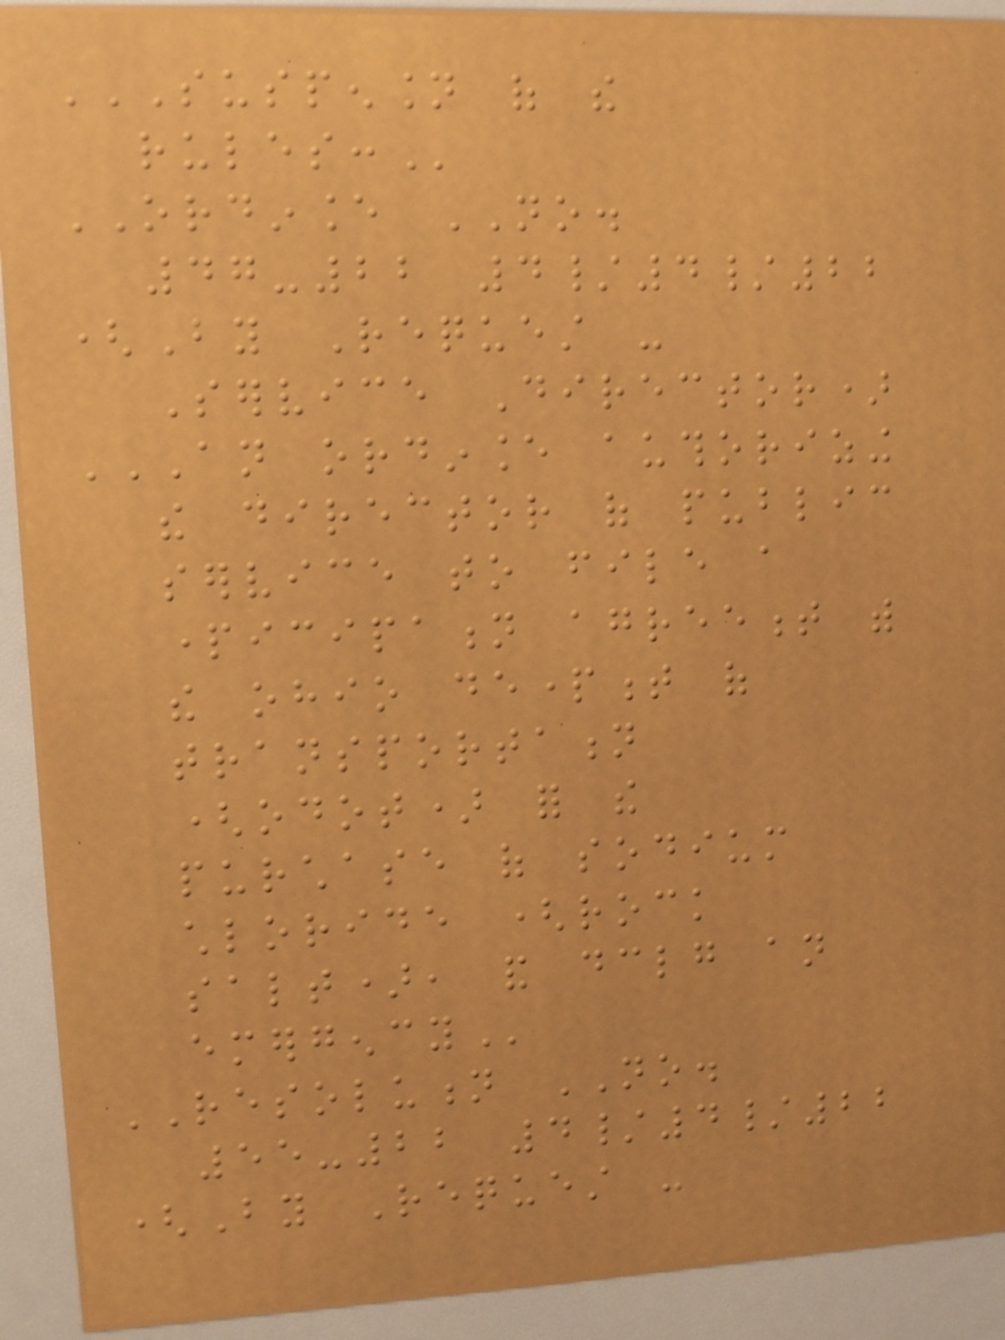SUSPENSION OF THE
RULES:
ORDINANCE NO.
47-22 4/4/22
(By Request -
Service Director)
AN ORDINANCE AUTHORIZING
THE DIRECTOR OF PUBLIC
SERVICE TO FILE A
PARTICIPATION AGREEMENT WITH
THE OHIO DEPARTMENT OF
TRANSPORTATION
(ODOT) FOR THE
PURCHASE OF SODIUM
CHLORIDE (ROCK
SALT), AND DECLARING AN
EMERGENCY
RESOLUTION NO.
55-22 4/4/22
(By Request -
